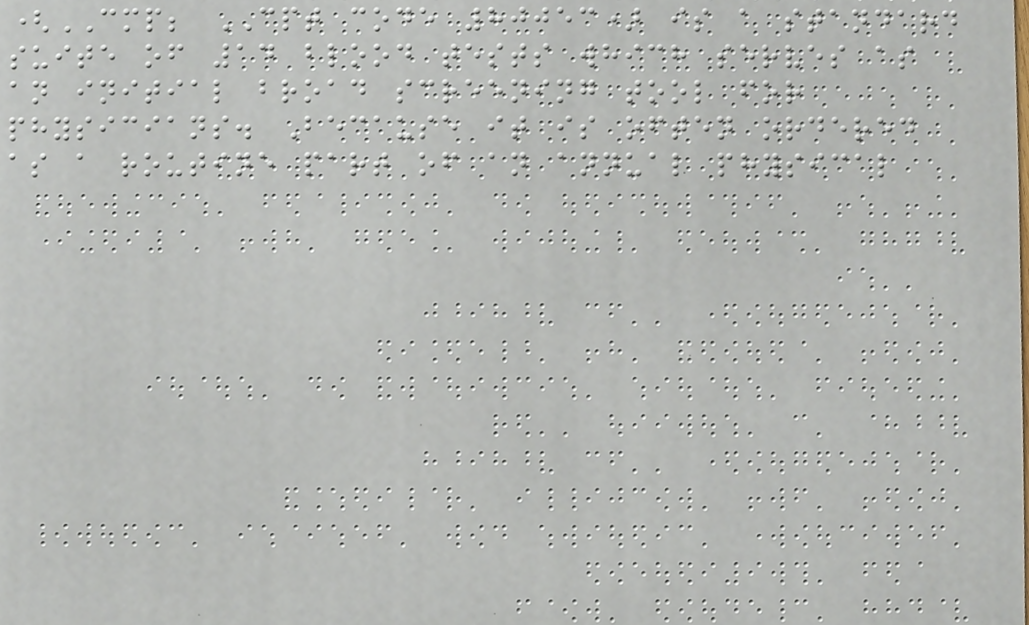(CMP; CPT code 80053) is a standard
suite of 14 blood tests which serves as
an initial broad screening tool for
physicians. Because it is often ordered
as a routine part of an annual physical
